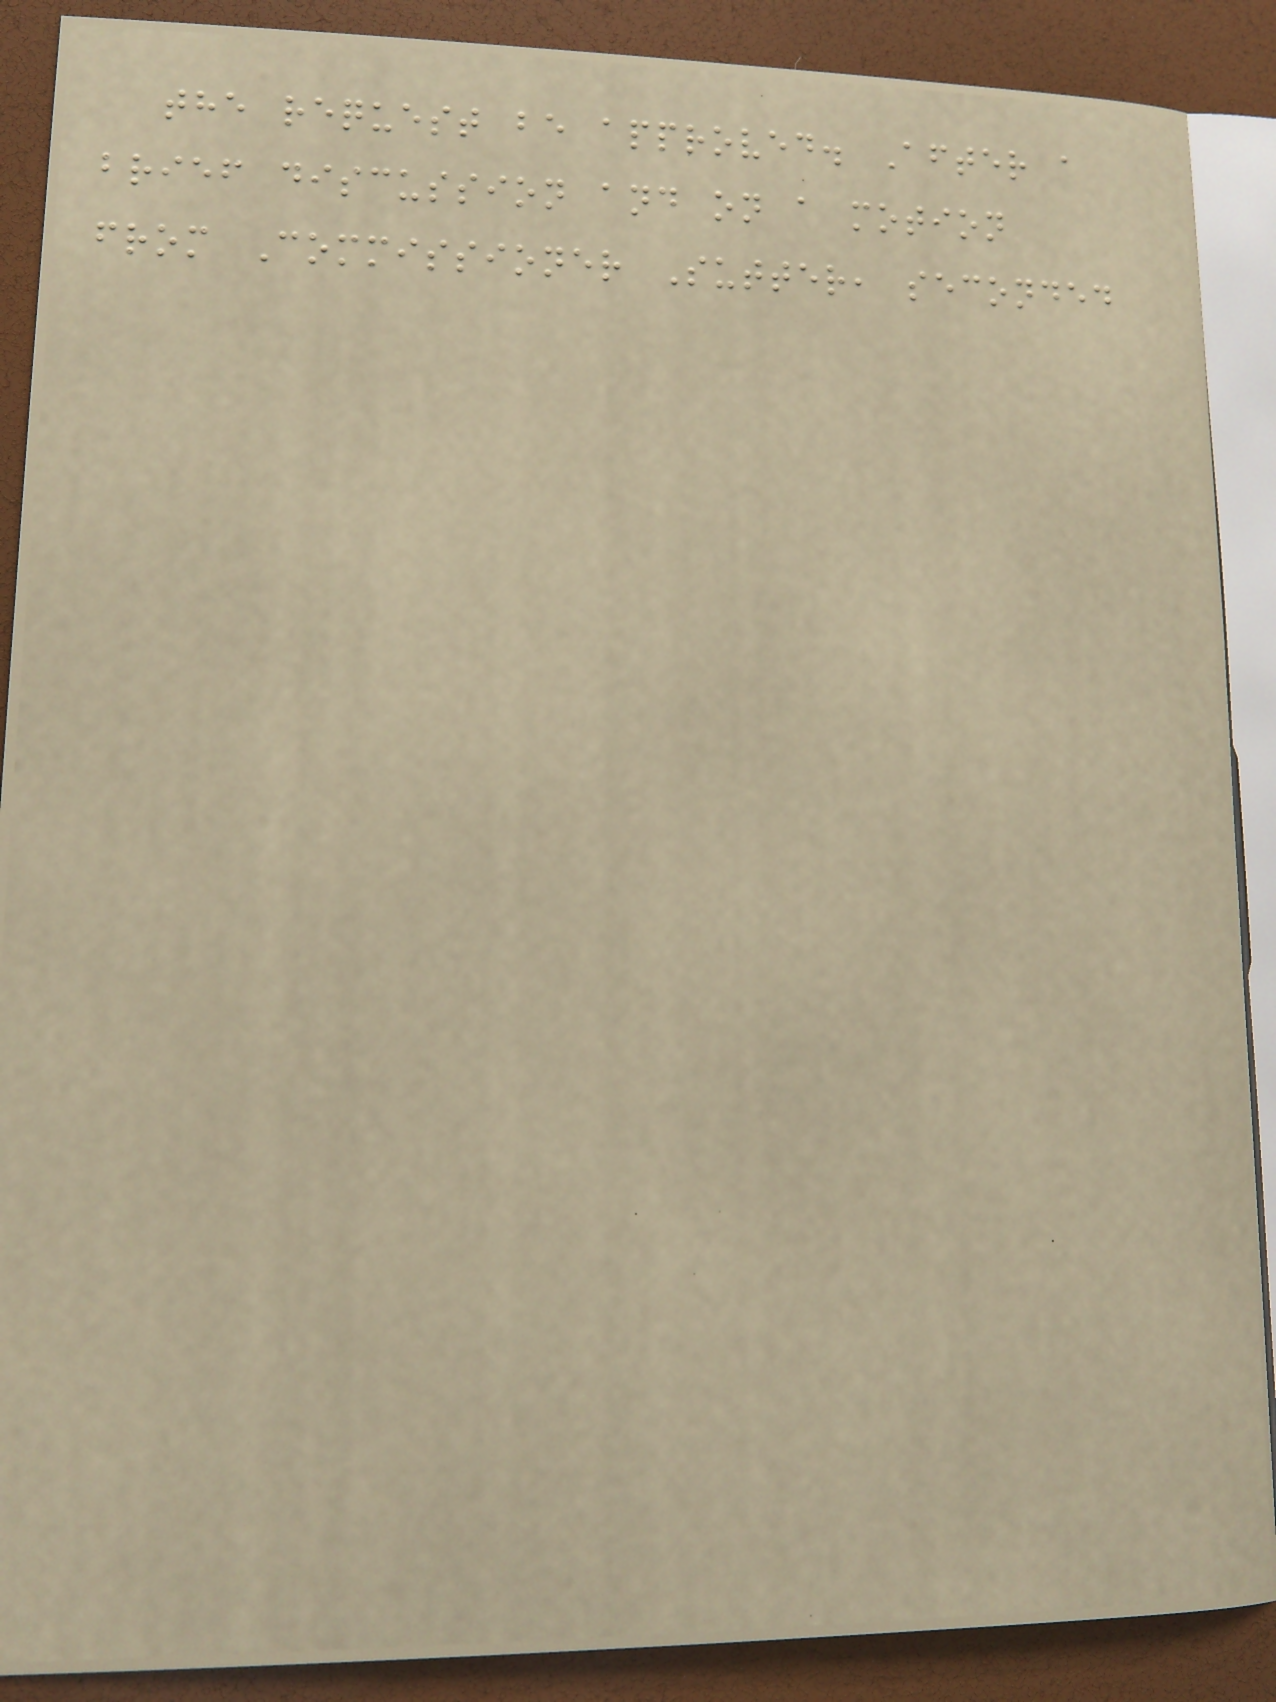the request be approved. After a
brief discussion and on a motion
from Commissioner Sutter, seconded
